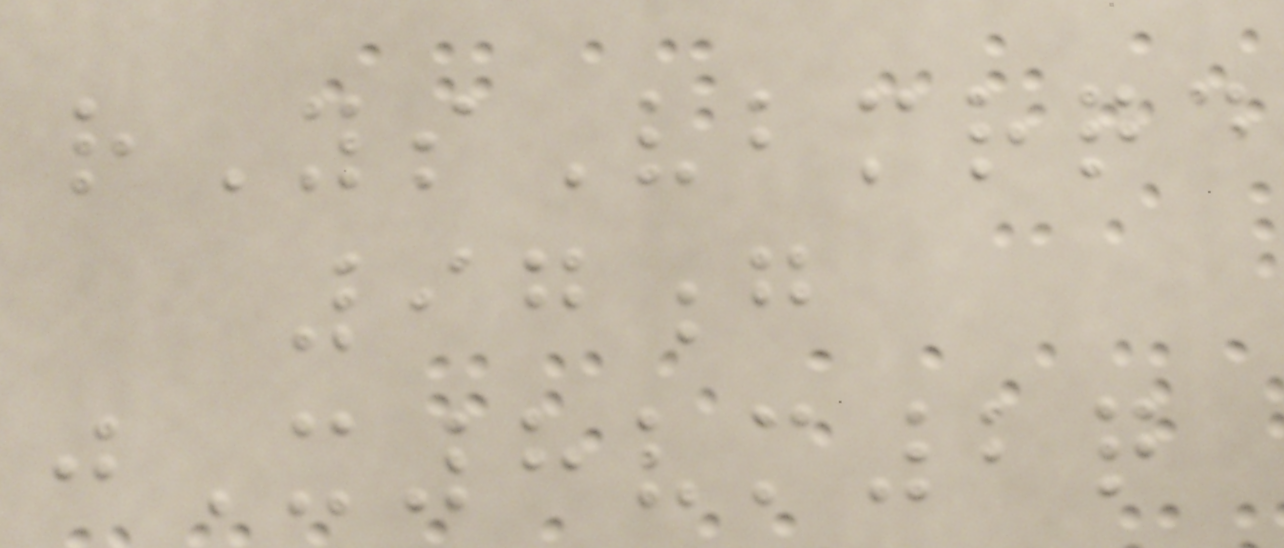rYsVbmrqd
97g
jX8vm2q
